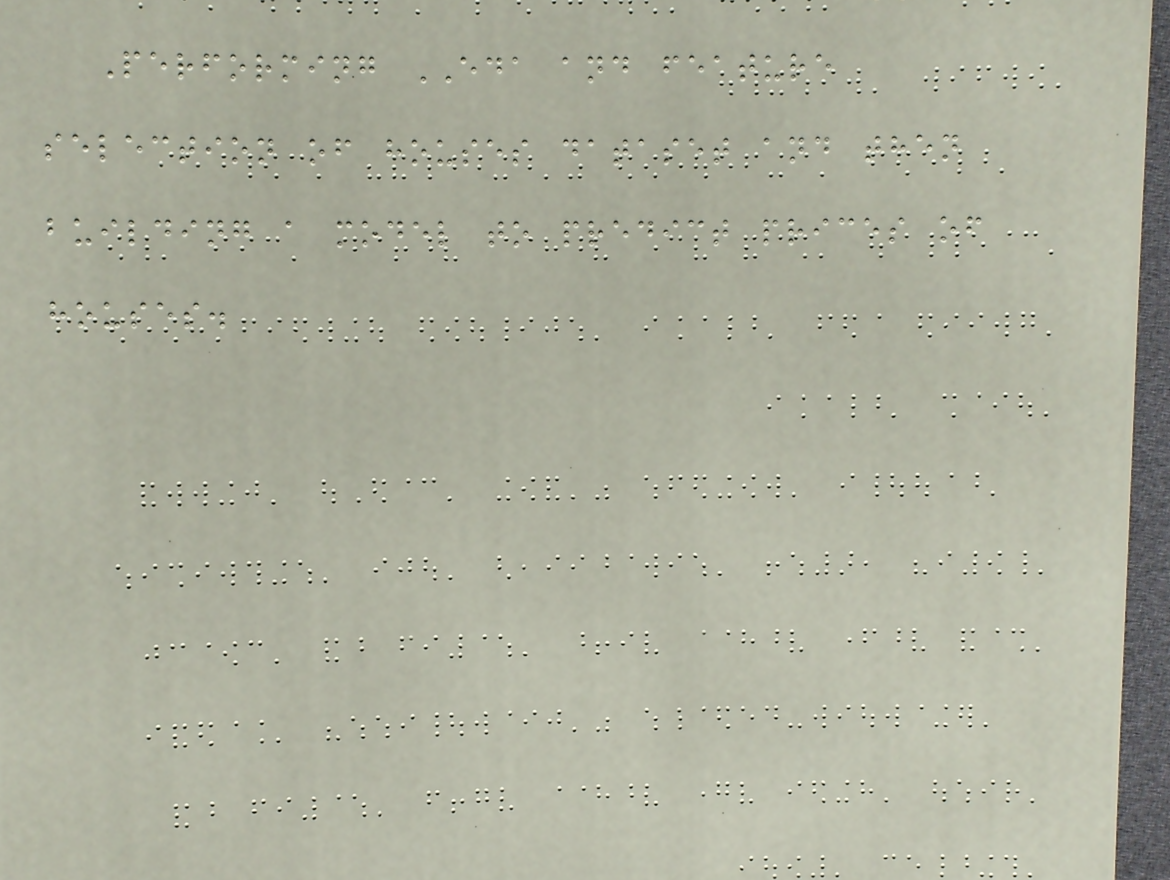Performing EDA and feature
selection of houses dataset and then
building a model to predict prices of
houses.
